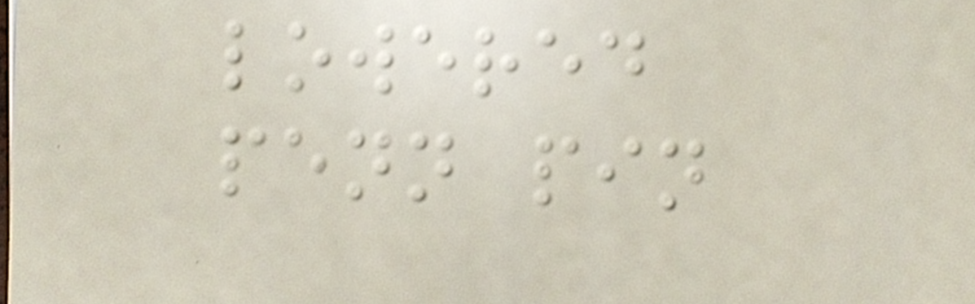lowered
penn pin
